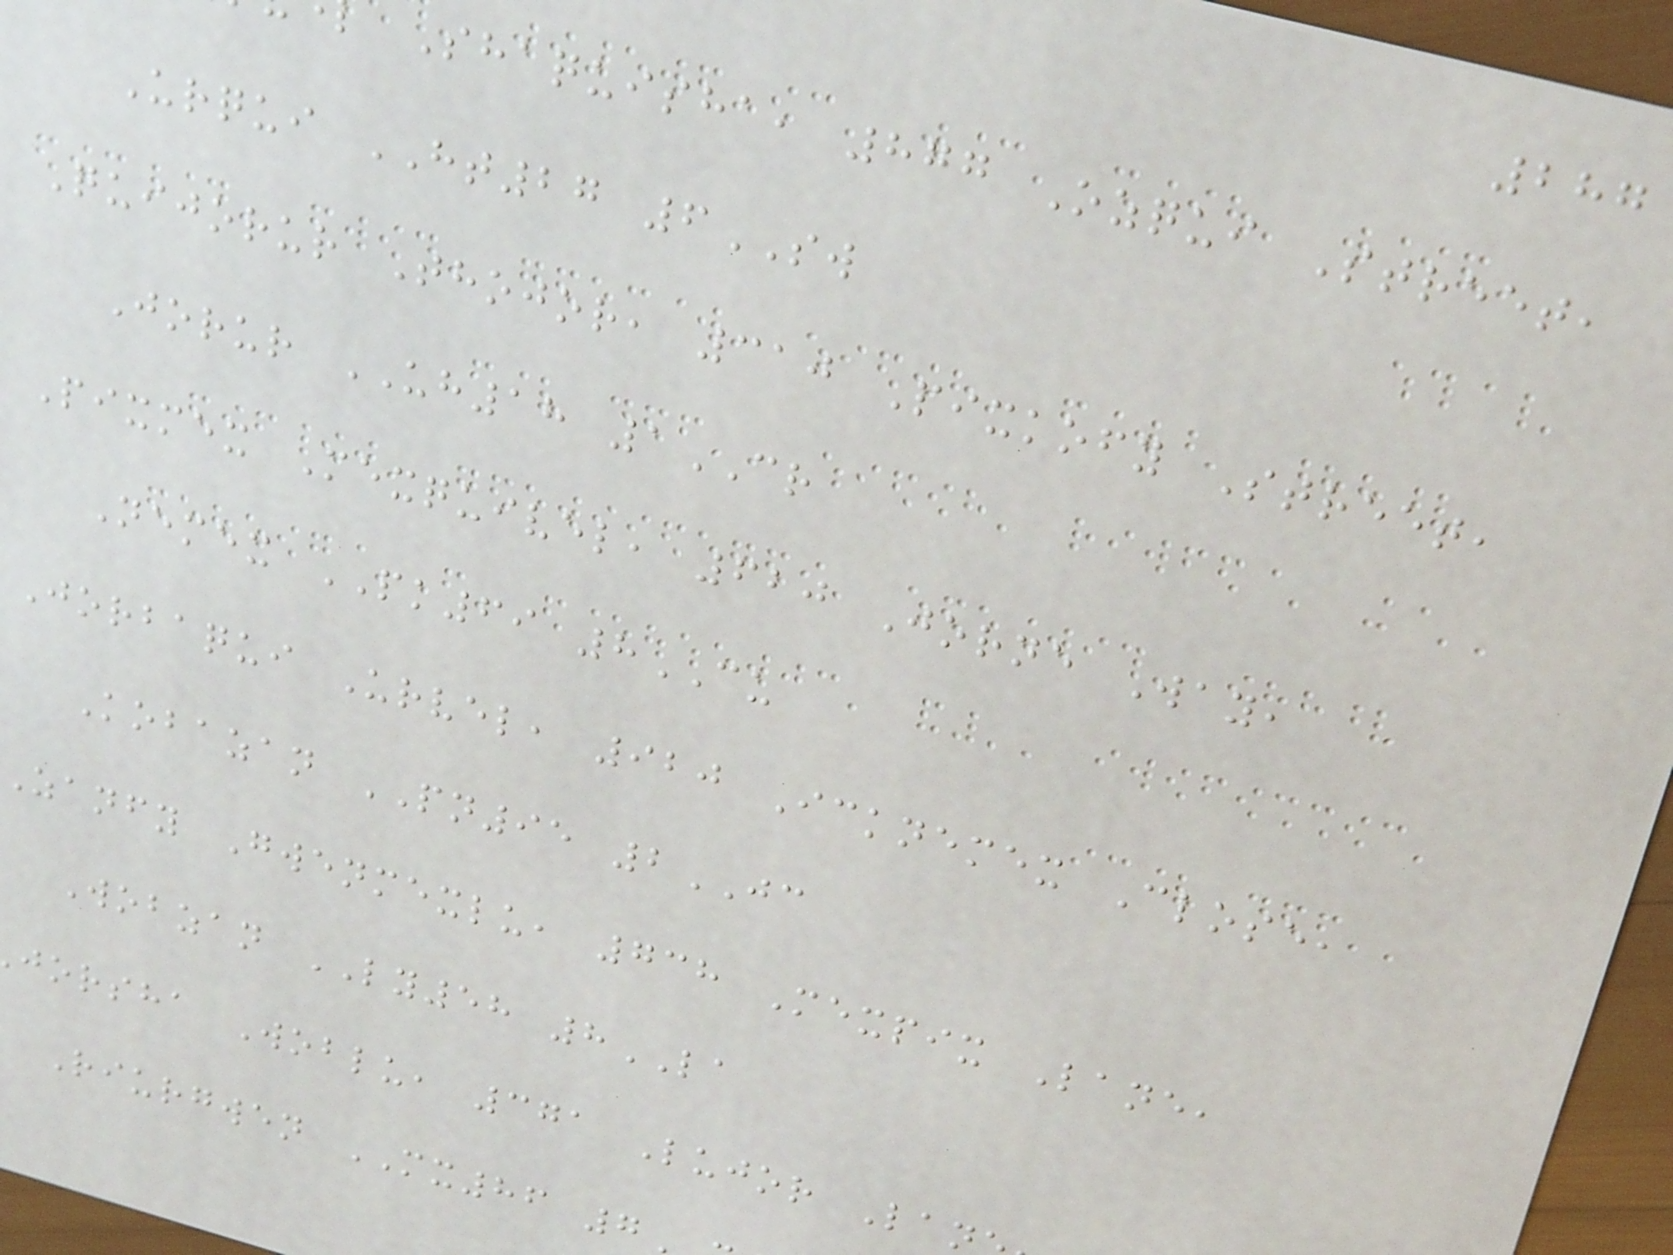287
Shaquisha, 877 Ozqui Street,
Urqui HT27 6SW
Quijorur Thojor, 310 Pixkofy Street,
Jorur UH18 1CR
Pixmex Mexquivel, 620 Jorne Way,
Nemex PK69 8CU
Jorbaqui Urvel, 920 Icknemex Close,
Kobazan PN95 2JC
Zanfy Gwenmexlu, 738 Mexpix Lane,
Wobzan LY58 8LA
jorsha Woblu, 371 Lujor Lan
Riurgwen MX86 7
